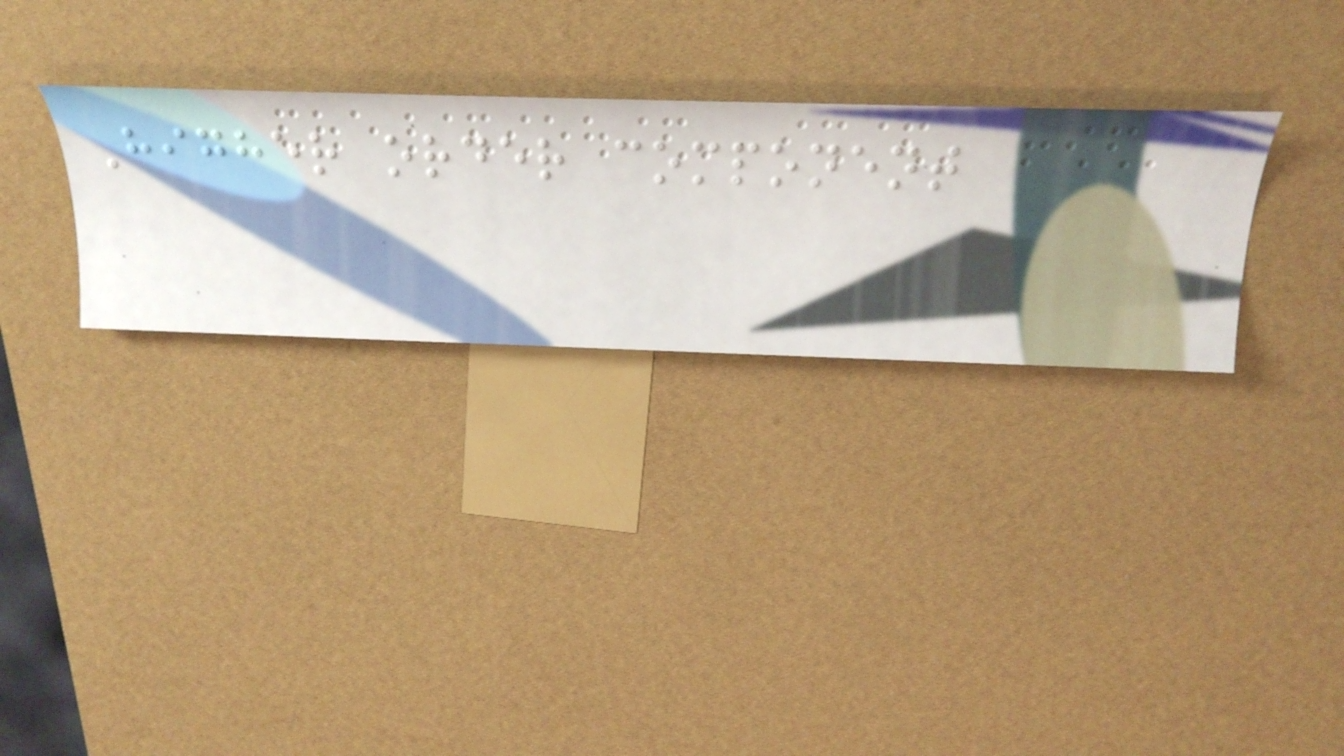Higher order component
